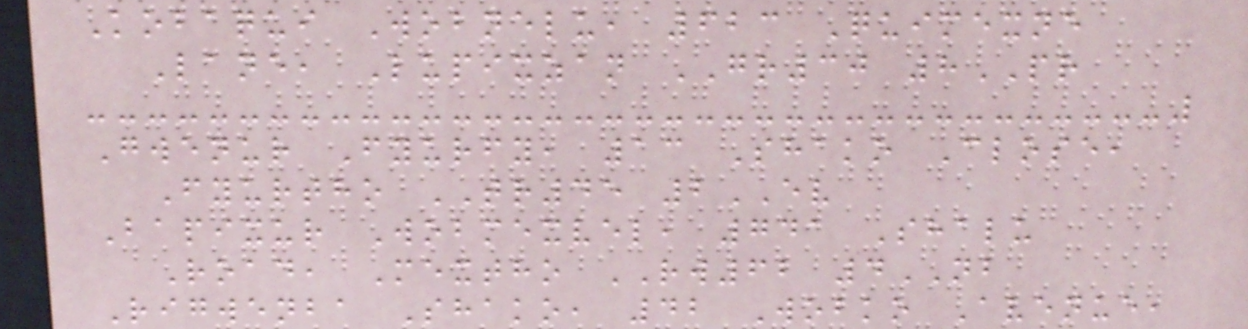Kobaqui Wobnelu, 623 Quimexne
Lane, Lupixzan GR30 8PR
Gwenur Fyurfy, 13 Shako Close,
Fyurtho TR45 2EV
Bapixur Wobmexvel, 741 Shalu
Road, Mextho RW62 4NB
Rigwenba Shako, 42 Wobko Avenue,
